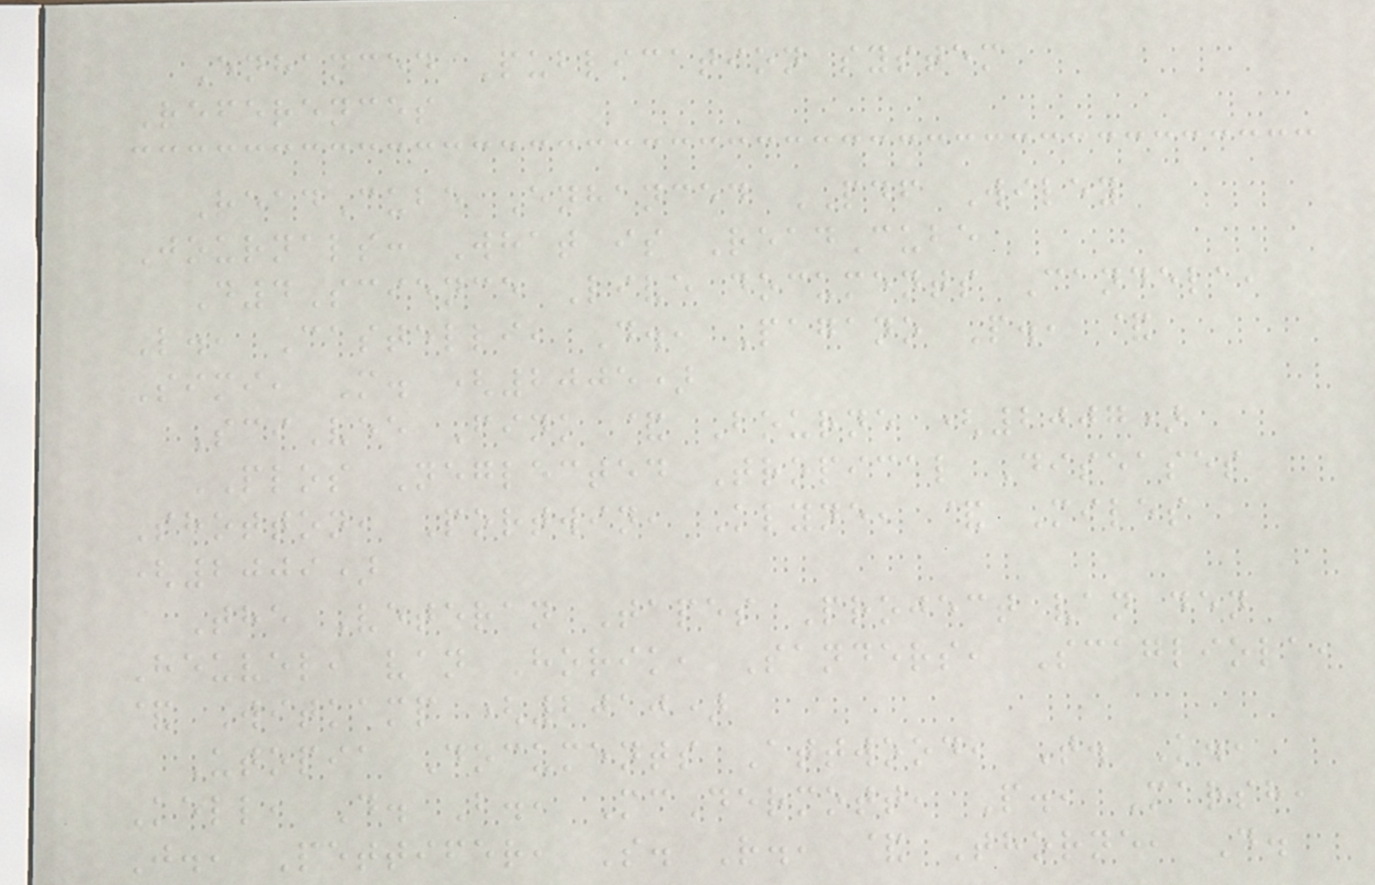Enhanced Publication system
References
ReadCube Enhanced PDF Wiley
Journals: What is ReadCube
D4Science Live documents Candela,
L., Castelli, D., Pagano P., &
Simi, M. (2005)
SciVee Fink & Bourne (2007)
PLOS Neglected Tropical Diseases
Shotton, Portwin, Klyne, & Miles
(2009)
The Veteran Tapes Project van den
Heuvel, van Horik, Sanders, Scagliola,
& Witkamp (2010)
Utopia Documents Attwood, T. K.,
Kell, D. B., McDermott, P., Marsh,
J., Pettifer, S. R., & Thorne, D.
